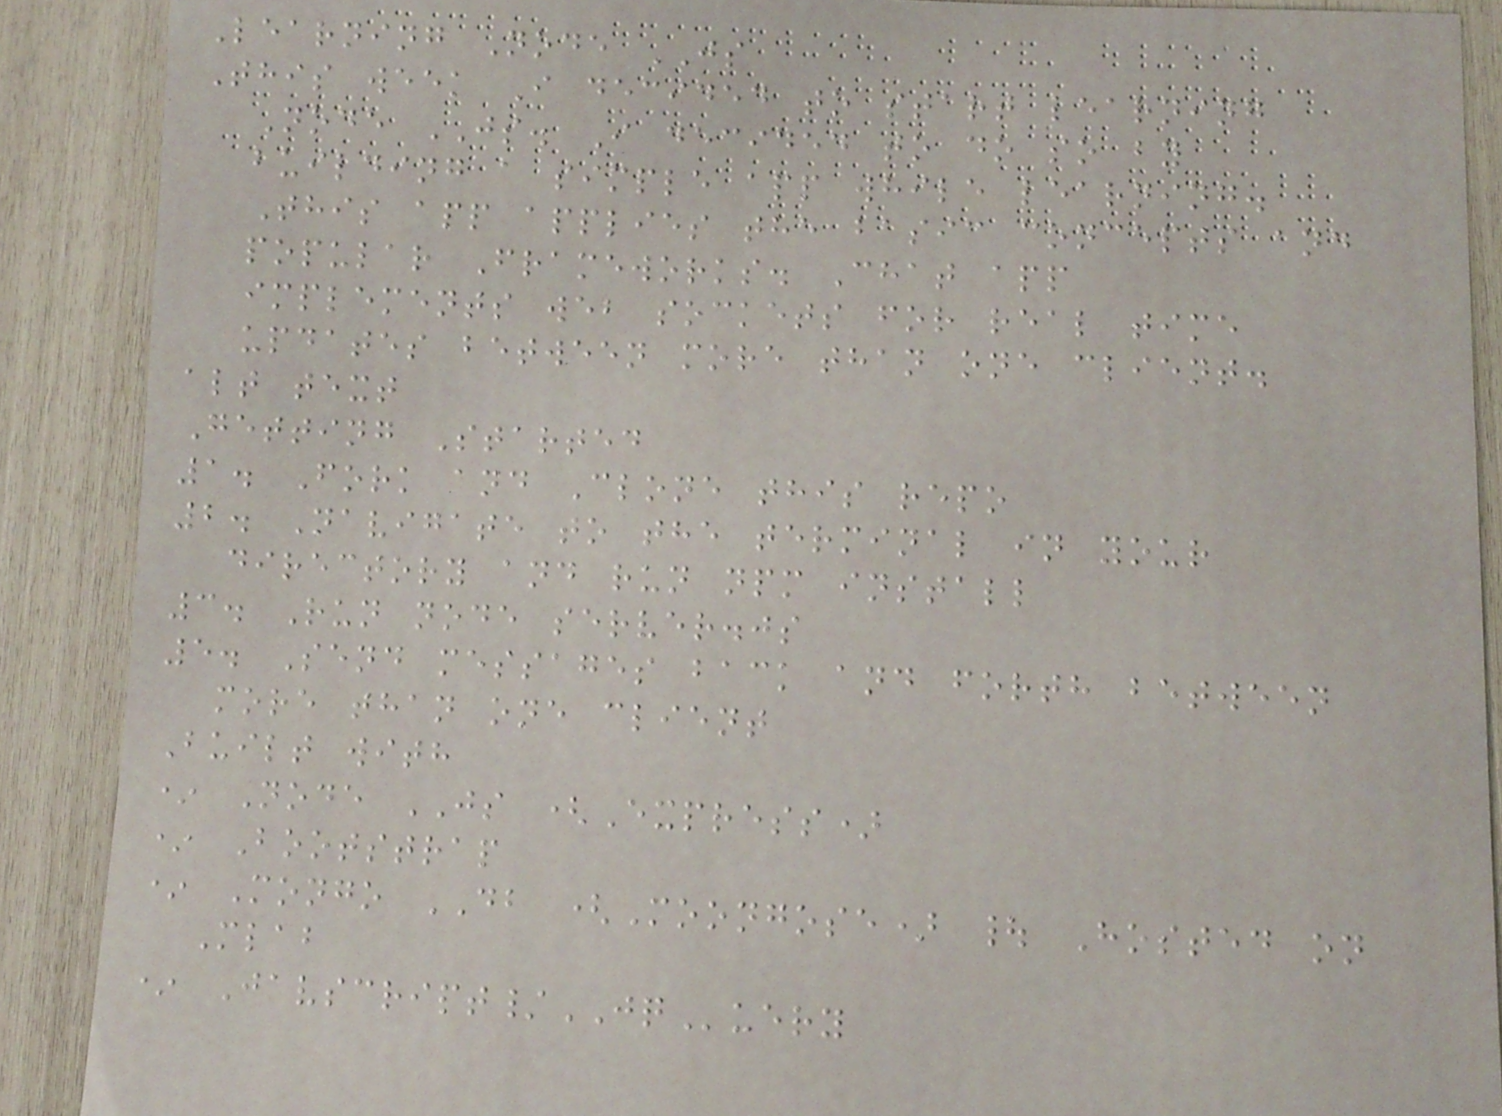Learning Node JS
This week I decided to start learning
Node JS. I decided to do so by
building a simple app while learning.
This app applies the basic concepts and
popular Frameworks. Chat app
implements web sockets for real time
updates between more than one client.
alt text
Getting Started
1. Fork and Clone this repo
2. Navigate to the terminal in your
directory and run npm install
3. Run node server.js
5. Send messages back and forth between
more than one client
Built with
* Node JS (Express)
* Bootstrap
* Mongo DB (Moongose) | Hosted on
Mlab
* Javscript/JQuery
